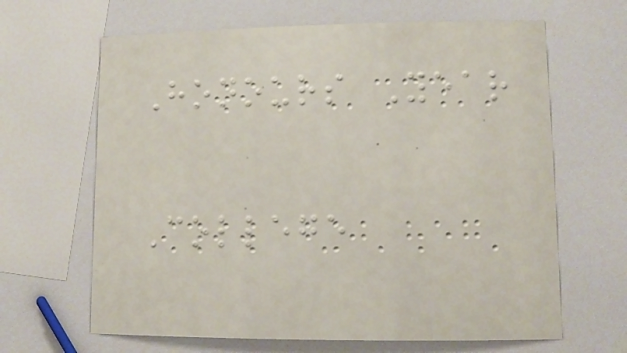Honours Year
College
